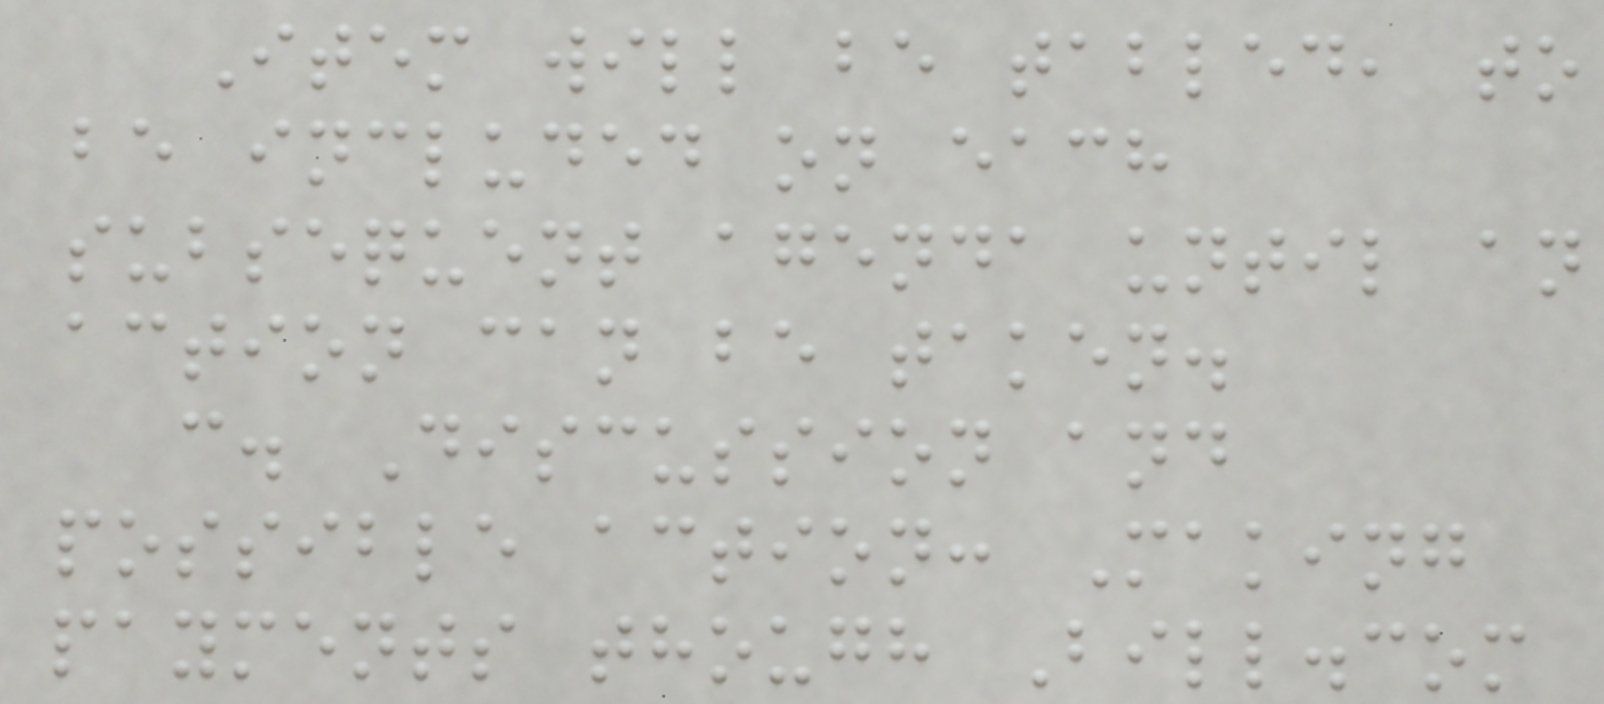Item will be tabled, to
be included on each
subsequent agenda until an
action can be taken.
c. Discussion and
possible action: Making
payments though Bill.com
